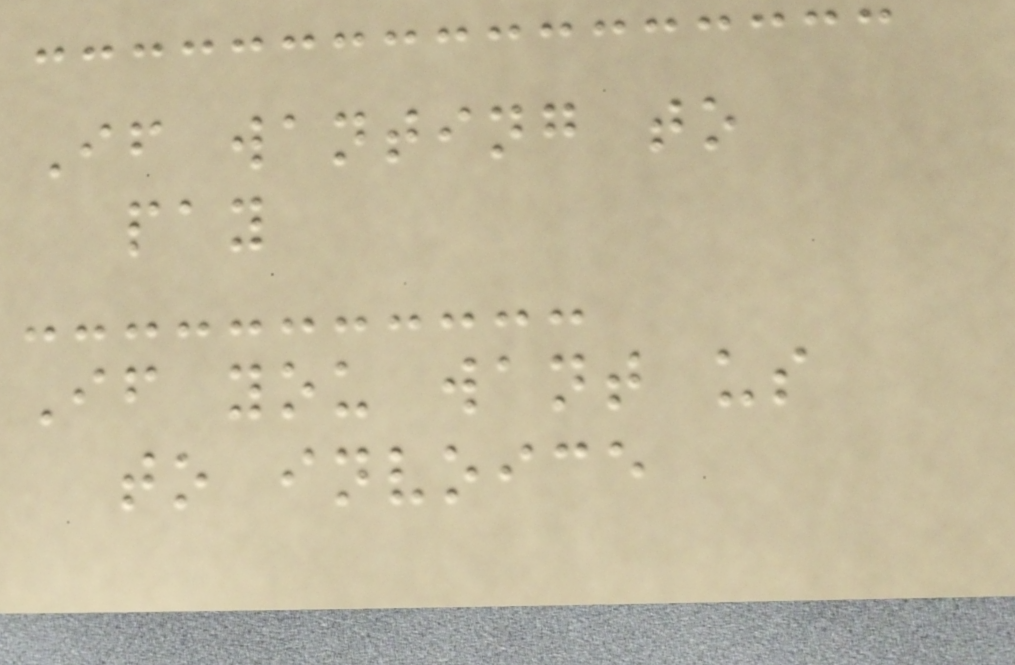If wanting to
pay
If you want us
to invoice
